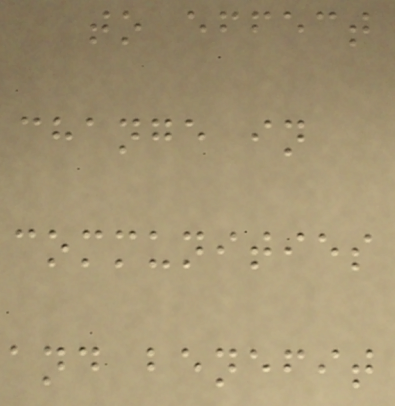to effect
change in
communities
and benefit
